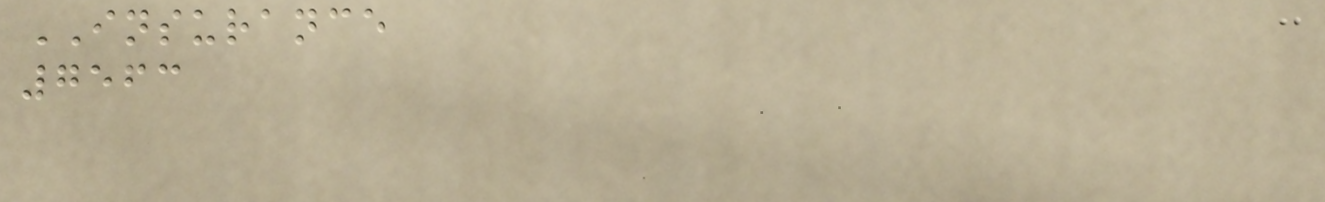INSURANCE
7563
